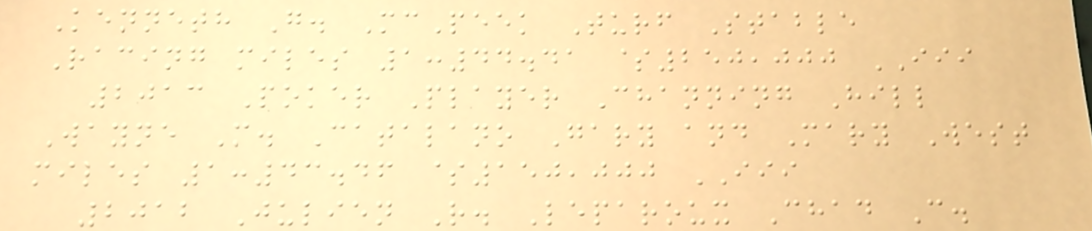Kenneth G. McPeek Turf Stable
Racing miles 1:44.41 $250,000 III
2013 Poker Player Channing Hill
Wayne M. Catalano Gary and Mary West
miles 1:43.46 $150,000 III
2012 Julien R. Leparoux Chad C.
